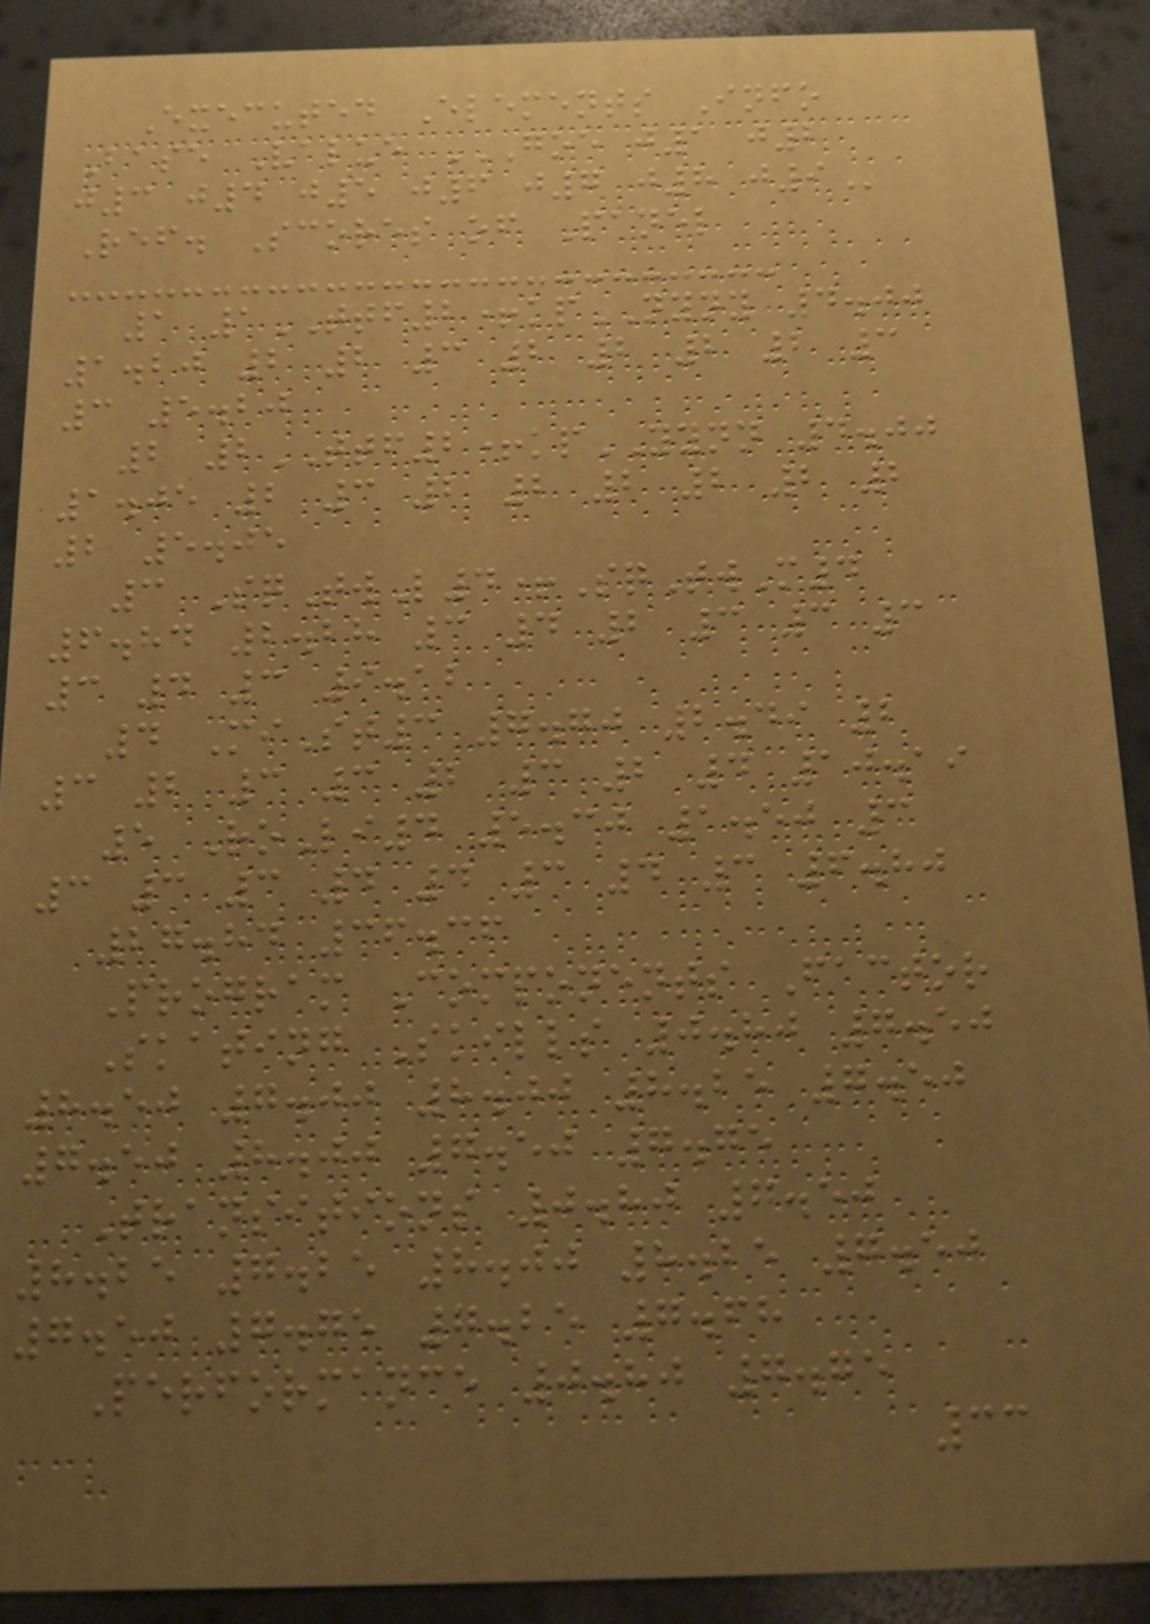Executed Elements Info
Base Value GOE J1 J2
J3 J4 J5 J6 J7 J8 J9
Ref. Scores of Panel
1 1TTF2+kpNYNY 4.00
1.20 2 2 3 2 2 2 2 3
3 5.20
2 2TTF2+kpYYNN 4.00
1.05 2 3 2 2 2 2 2 2
2 5.05
3 SqTwL4+SqTwM4
6.84 2.28 3 4 2 3 3 3
3 4 3 9.12
4 MiSt3 7.70 2.49 2
3 2 3 3 2 3 2 4 10.19
5 RoLi4 5.30 1.50 3
3 3 3 4 4 3 4 3 6.80
27.84 36.36
Program Components Factor
Skating Skills 0.80 7.50
8.50 7.00 8.00 8.25 7.50
7.50 8.00 7.50 7.75
Transitions 0.80 7.50
8.25 7.25 8.00 8.25 7.50
7.50 7.75 7.25 7.68
Performance 0.80 7.75
33
